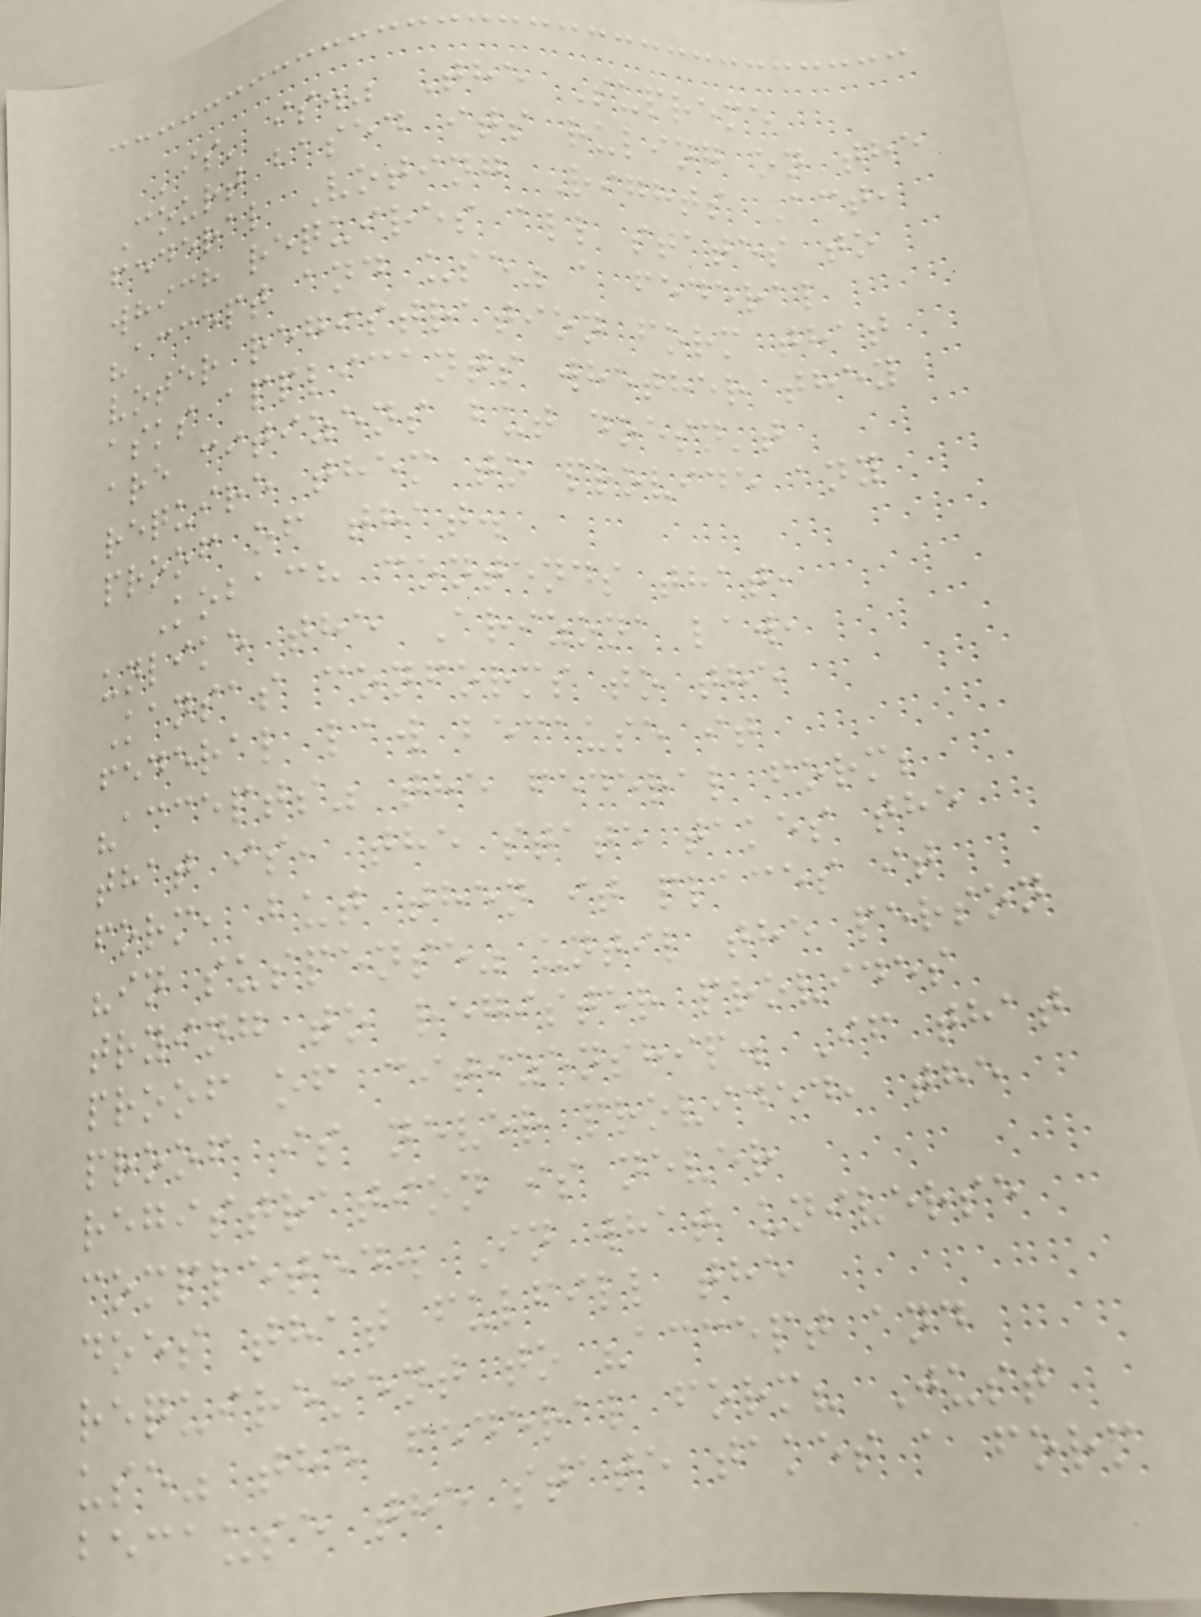'is' is." The Supreme
Court based its ruling on the
federal Voting Rights Act,
which requires all states to
"accept and use" a federal
voter registration form that
asks applicants whether they
are citizens but doesn't
require them to provide any
proof of that.
Kobach contends that,
unlike the Arizona law,
Kansas conforms to the
federal law because it
"accepts" the federal form;
that is, the state takes the
form, but then it places it
"in suspense" until the person
trying to register provides
proof of citizenship. If that
proof is never provided, the
registration is never
completed. In what universe
does that fulfill the
requirement to "accept and
use" the federal form? Just
because the state takes a form
